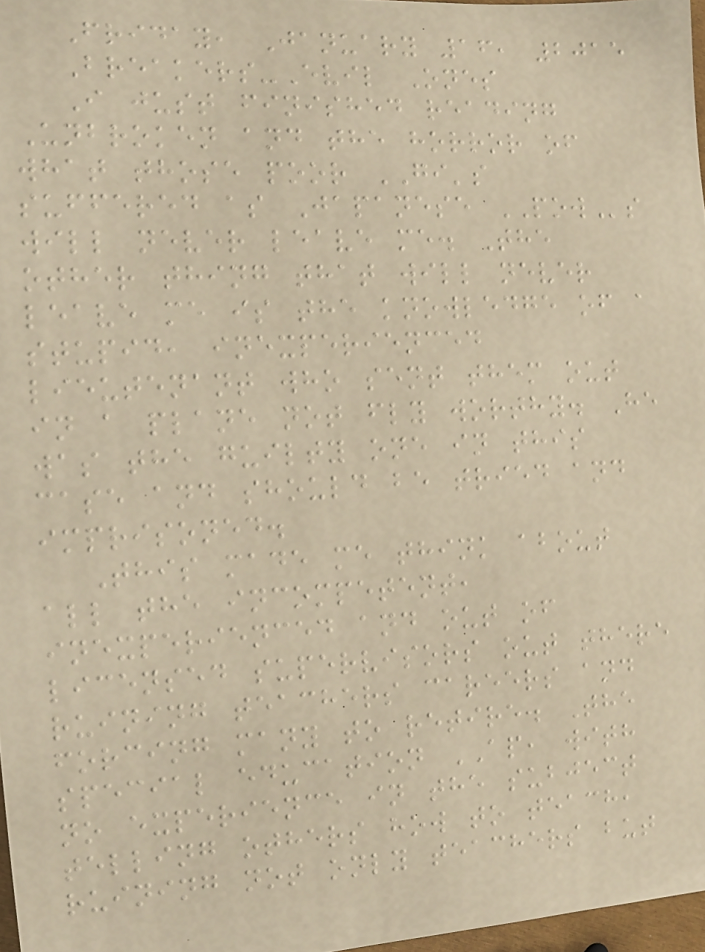Friday, January 16, 2015
Breakers-Evil Ones
I just finished reading
Unbroken and the horror of
what those poor GI's
suffered as Japanese POWs
will never leave me. The
other thing that will never
leave me is the knowledge of a
stupid, inexperienced
lieutenant who sent them out
in a plane not fly worthy. He
was the guilty one in this
case and should be tried and
imprisoned.
This made me think about
all the incompetent,
inexperienced and out of
licensed supervisors out there
ruining teachers careers and
forcing many to retire. The
special education AP, with
no experience in the subject
telling others how to teach,
ruining not only teachers but
